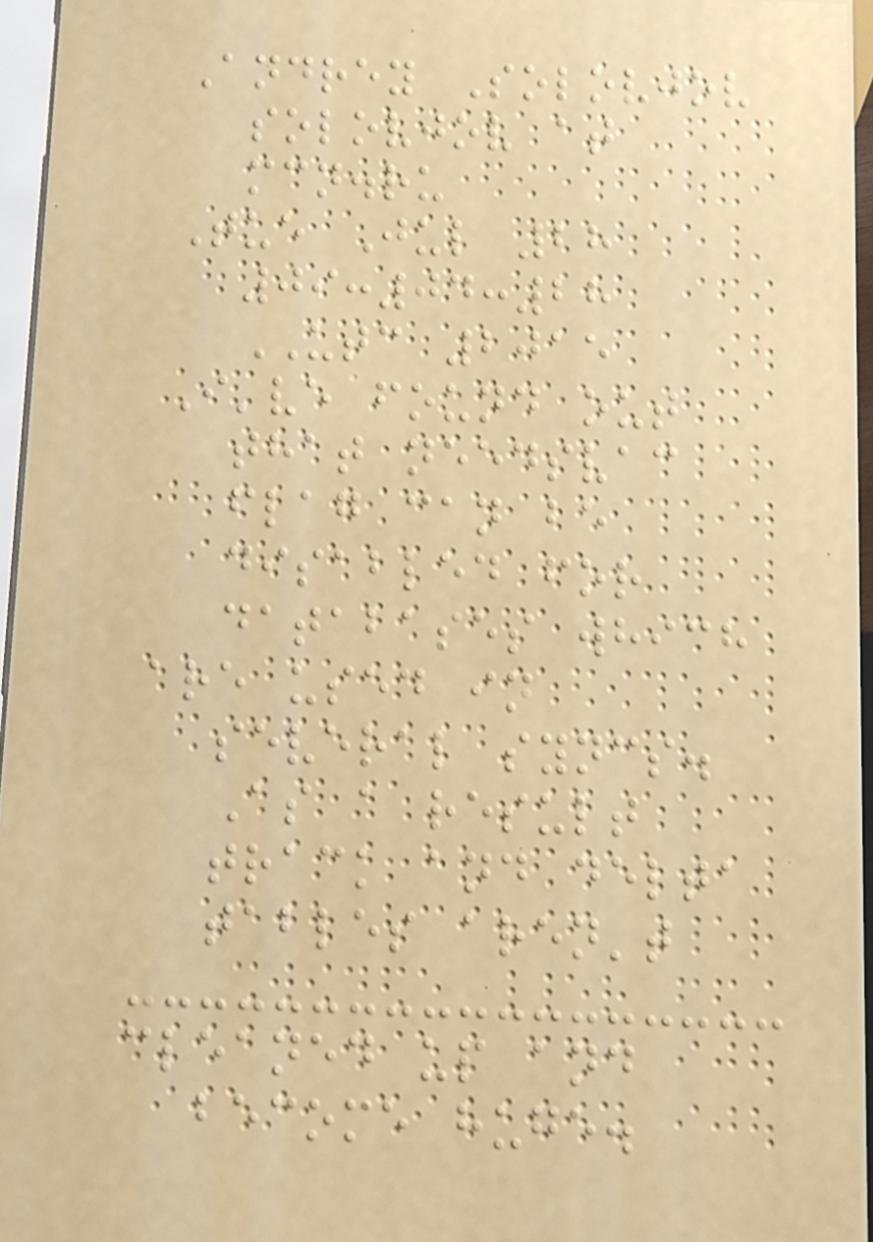Andrey Solovjov
solovjov at
mcn.ru
Tue Jul 28
09:04:28
UTC 2015
I've found out
that needsvac
flag can be
disabled for
databases which
are used in
several syncs.
As a result
track and delta
tables aren't
cleaned up and
become huge.
